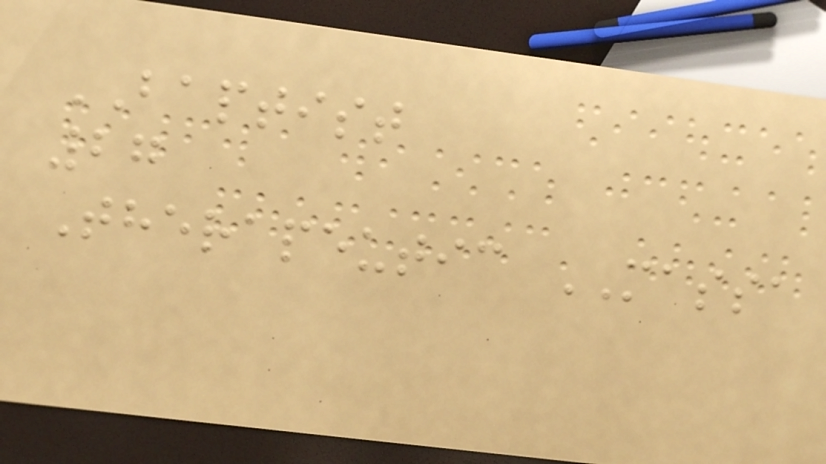BAPTIST
27
Therapeutic MASSA
